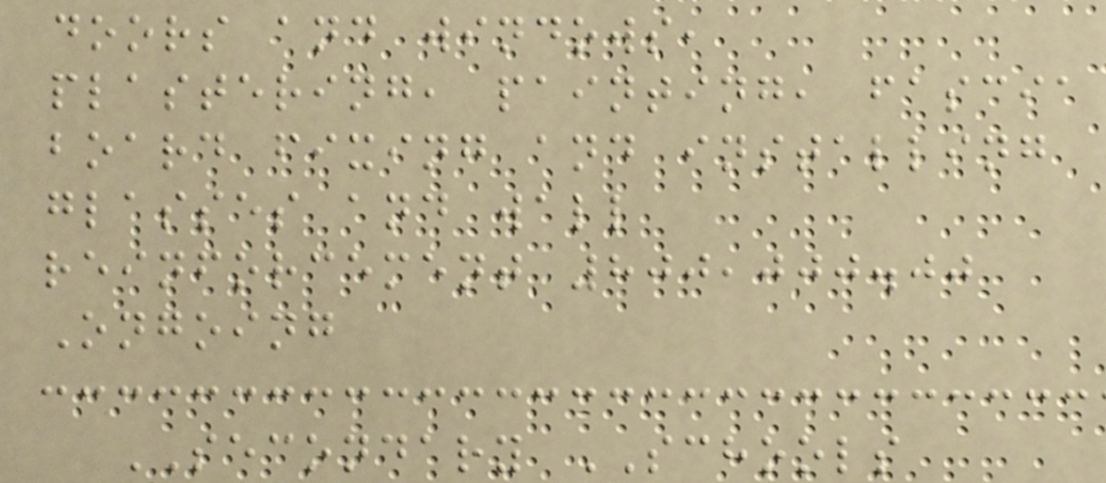doors and windows,
plastering, painting, fascia
board fixing and installing
glasses and wall
reinforcement 800,000.00
Ongoing
SECONDARY SCHOOLS
